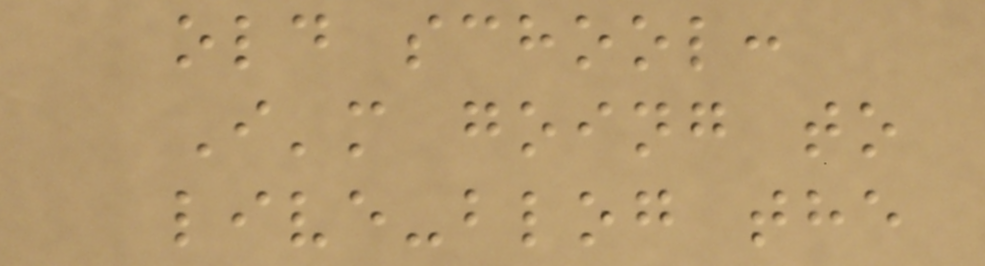old school:
I'm going to
live-blog the
